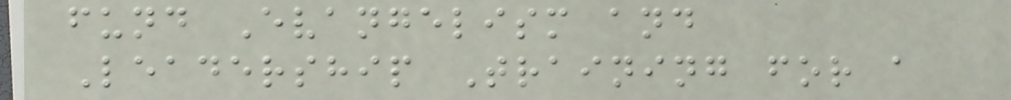fund Evangelism and
Leadership Training for a
